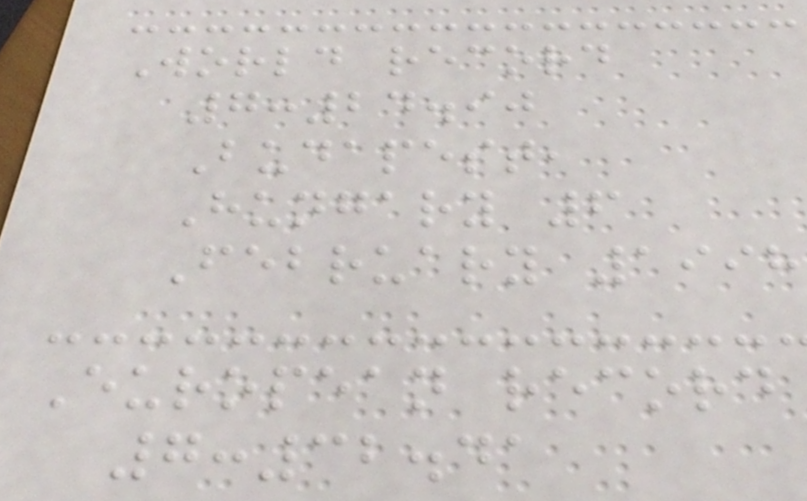World record
7:24.90
Budapest,
Hungary 6
February 1998
European record
7:32.41
